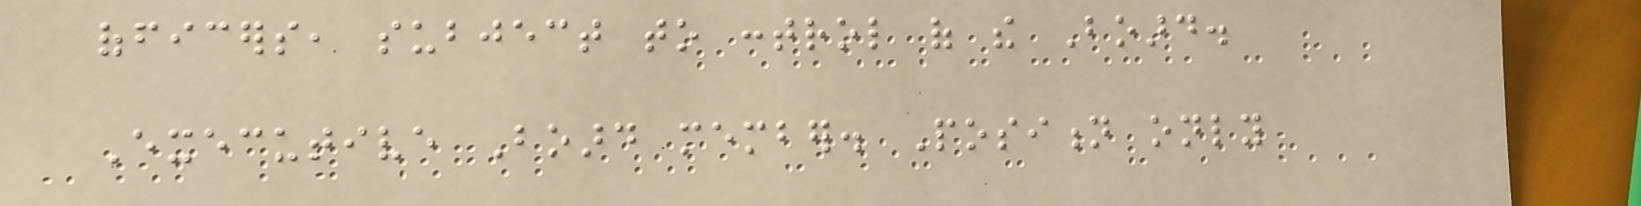officers, subject to control of the Board.
Executive Board member. Position only
